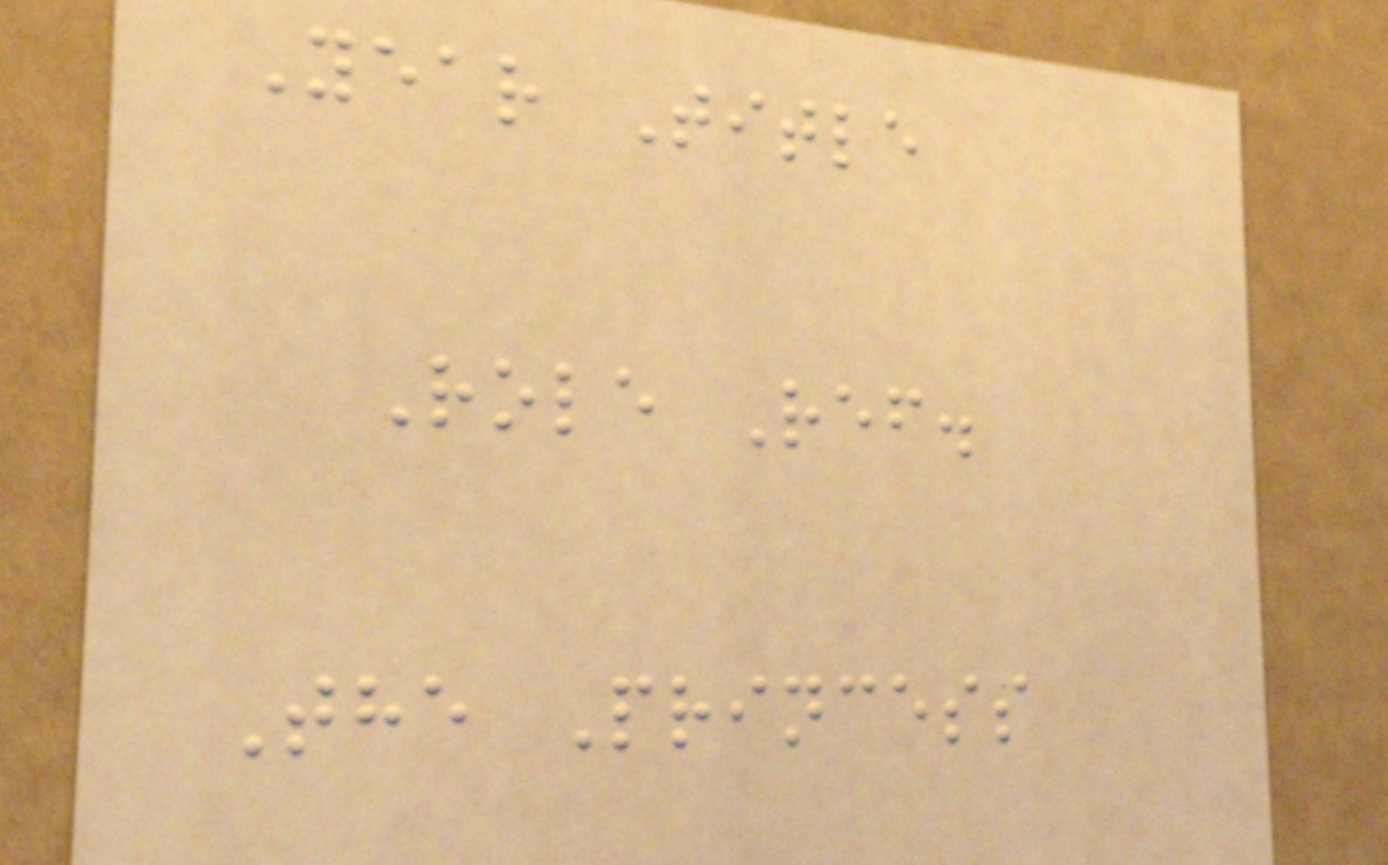Year Title
Role Ref.
The Princess
